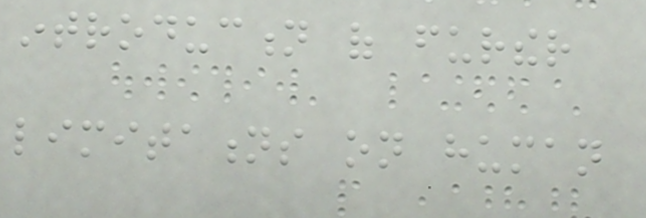introduction of further
limitations on human
